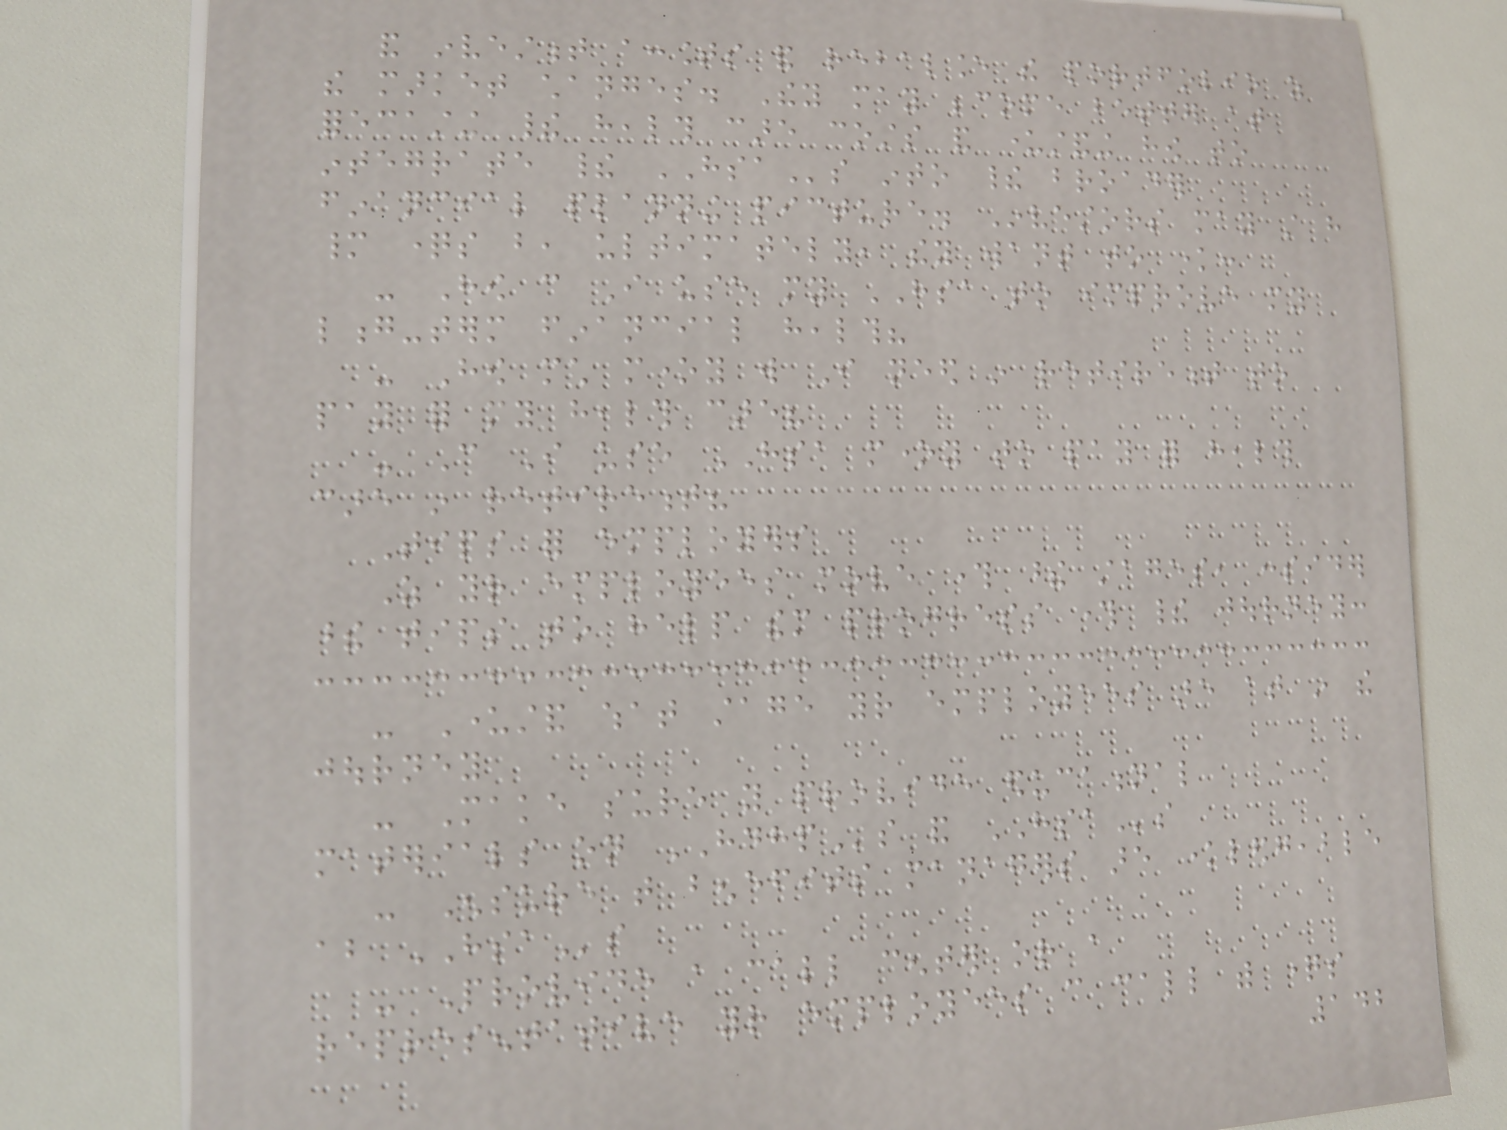and investment accounts and rebalance the portfolio as
the market changes. They may become better at
forecasting their health care costs and understanding how to
integrate their HSAs into their broader
financial planning picture. Investors may still have
many questions but, ultimately, they want to know:
- How can I use my HSA to improve my
long-term financial health?
- How much money will I need in retirement to
pay for my health care?
- Can I use HSA money to pay for health
care in retirement?
Tips for employers
As your employees move through these stages, consider
these tips to help them progress through their journey:
- Understand what stage your employees are at in the
journey
- Make sure you provide educational
materials on HDHPs and HSAs
- Ensure that benefits managers are knowledgeable
about HSAs
- Provide a call center or a
representative your employees can call with questions
142
